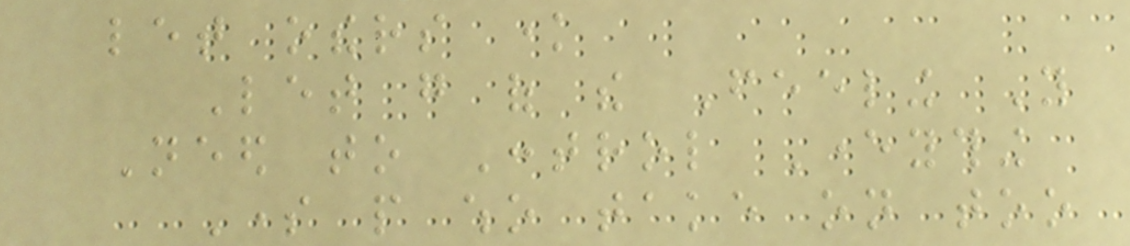let others know
Let go of the Feeling You
Need to Control Everything
Some people who take on too
